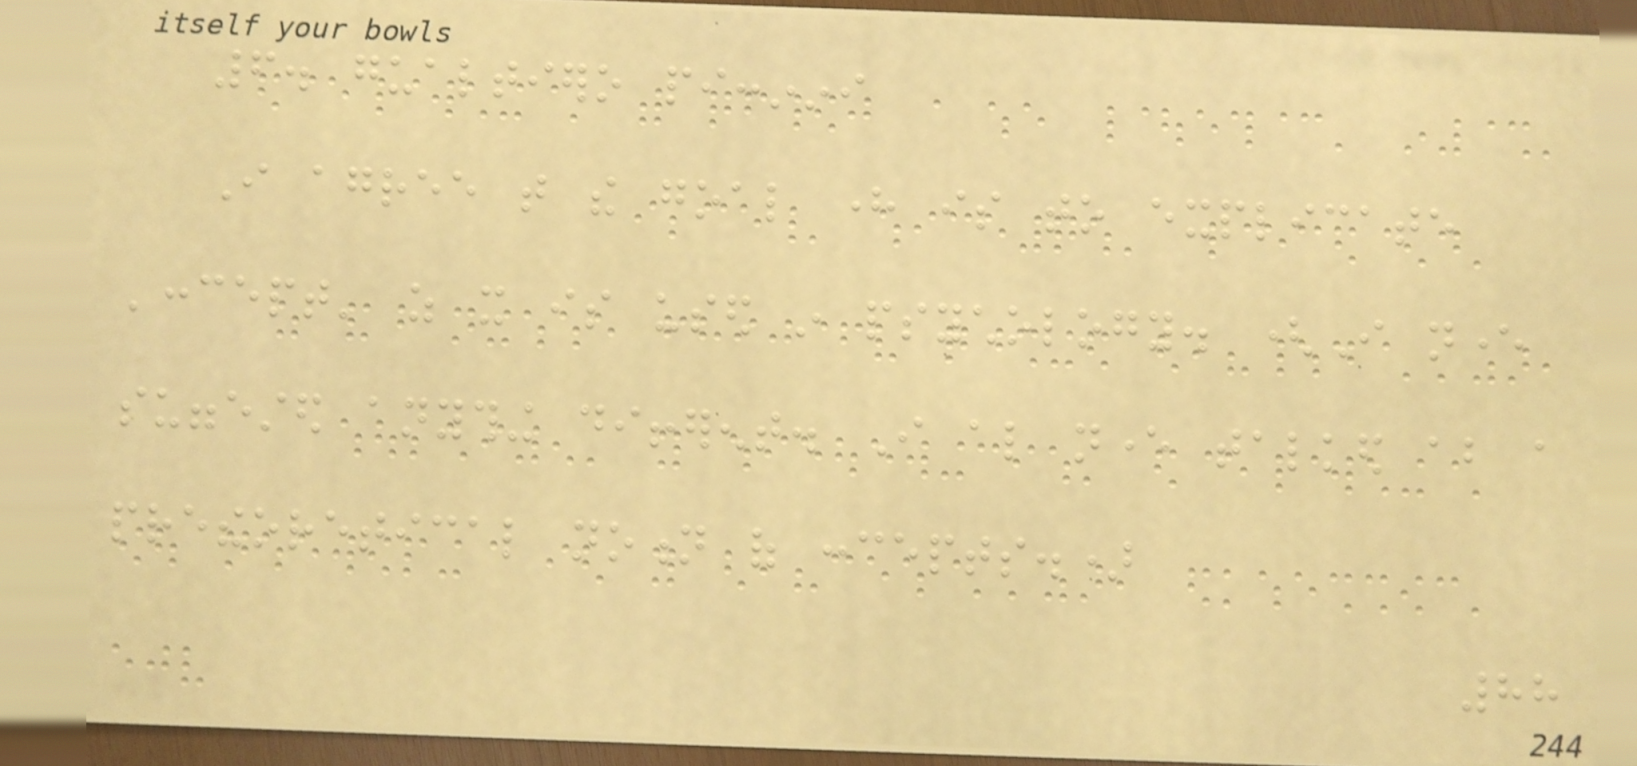6. gualtiero piccinini
I agree that the goal here is to explicate
'concept' as it is used in psychology. (I never
suggested anything different. I also never talked about a
pretheoretical notion of concepts.)
88
